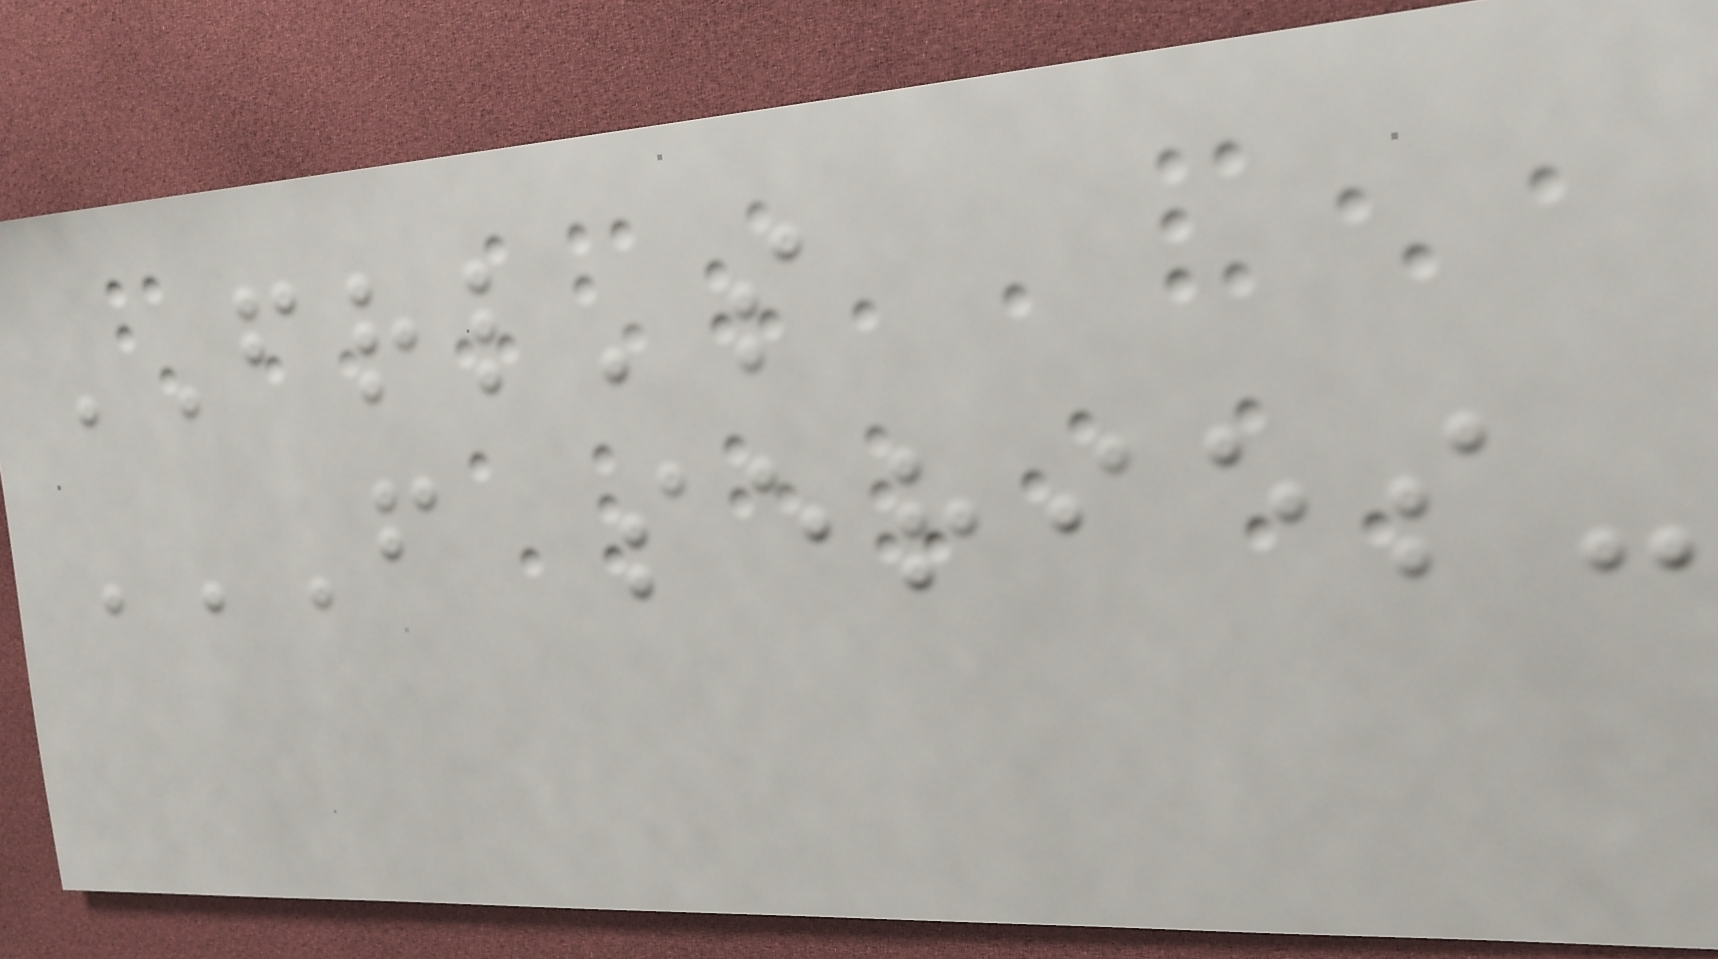FRL's
F SERIES-
